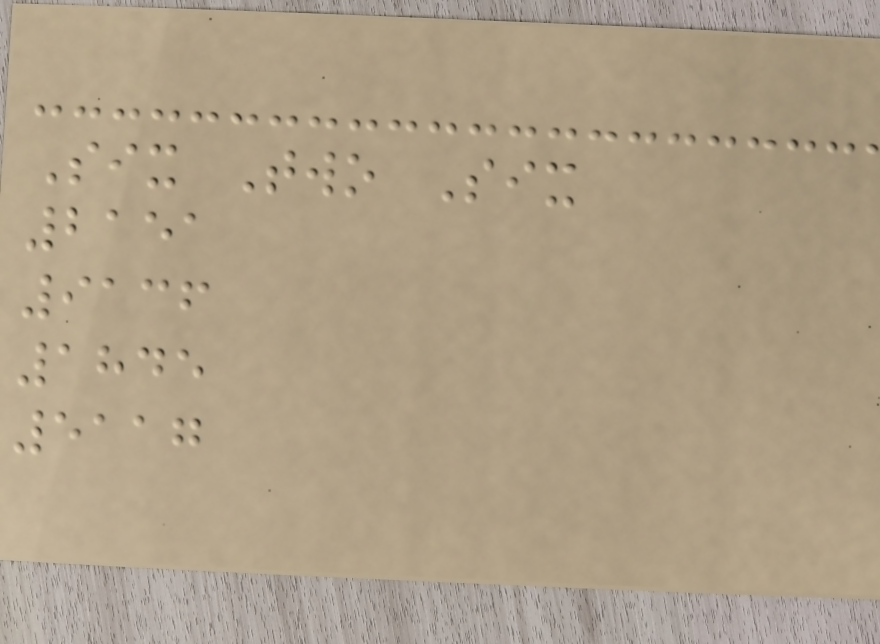Six Two Six
2151
9136
1845
5117
